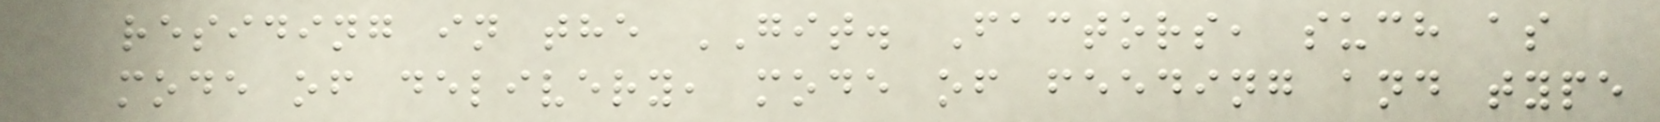residing in the GIT. Factors, such as
mode of delivery, mode of feeding and type
